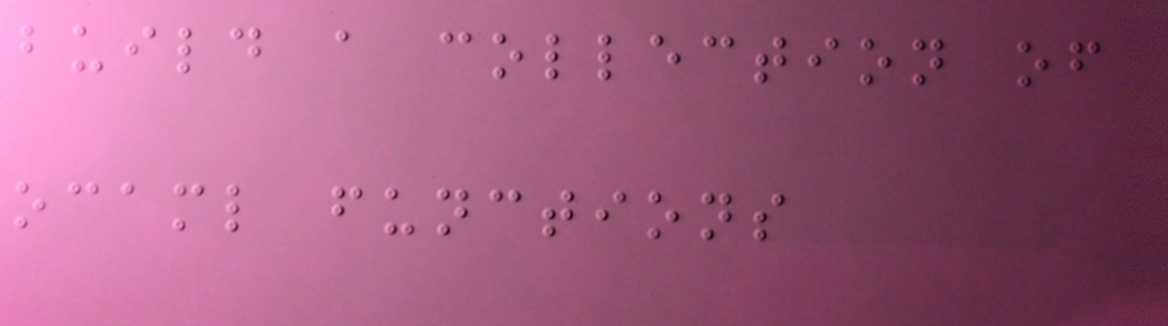build a collection of
ocaml functions
